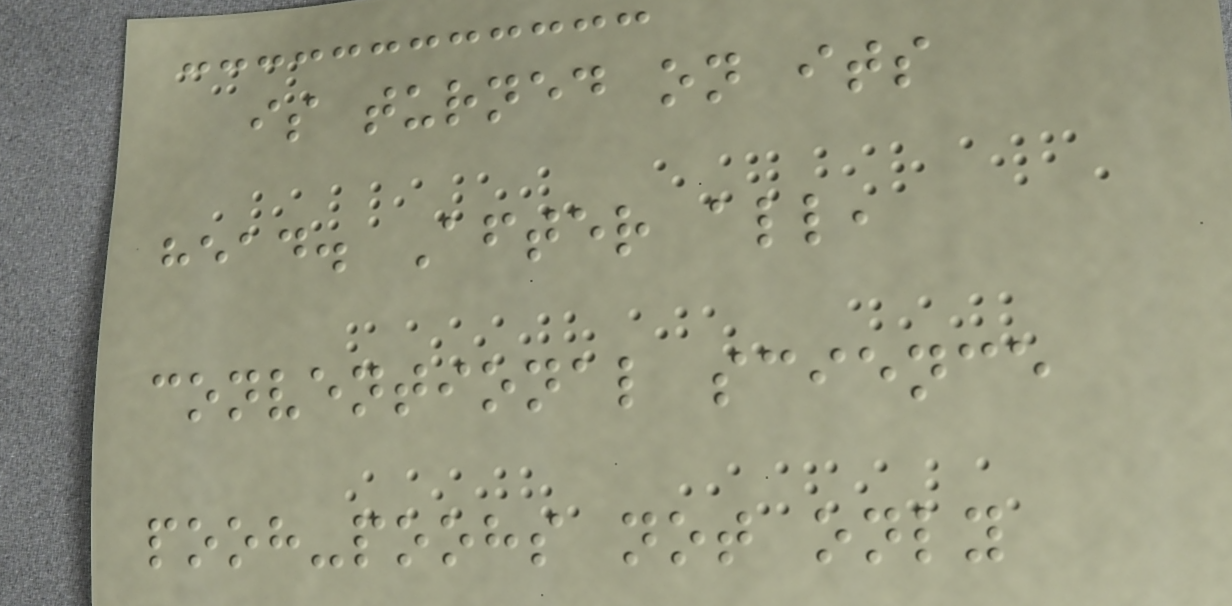is turned on its
head. After all,
conventional science
pooh-poohs not only
